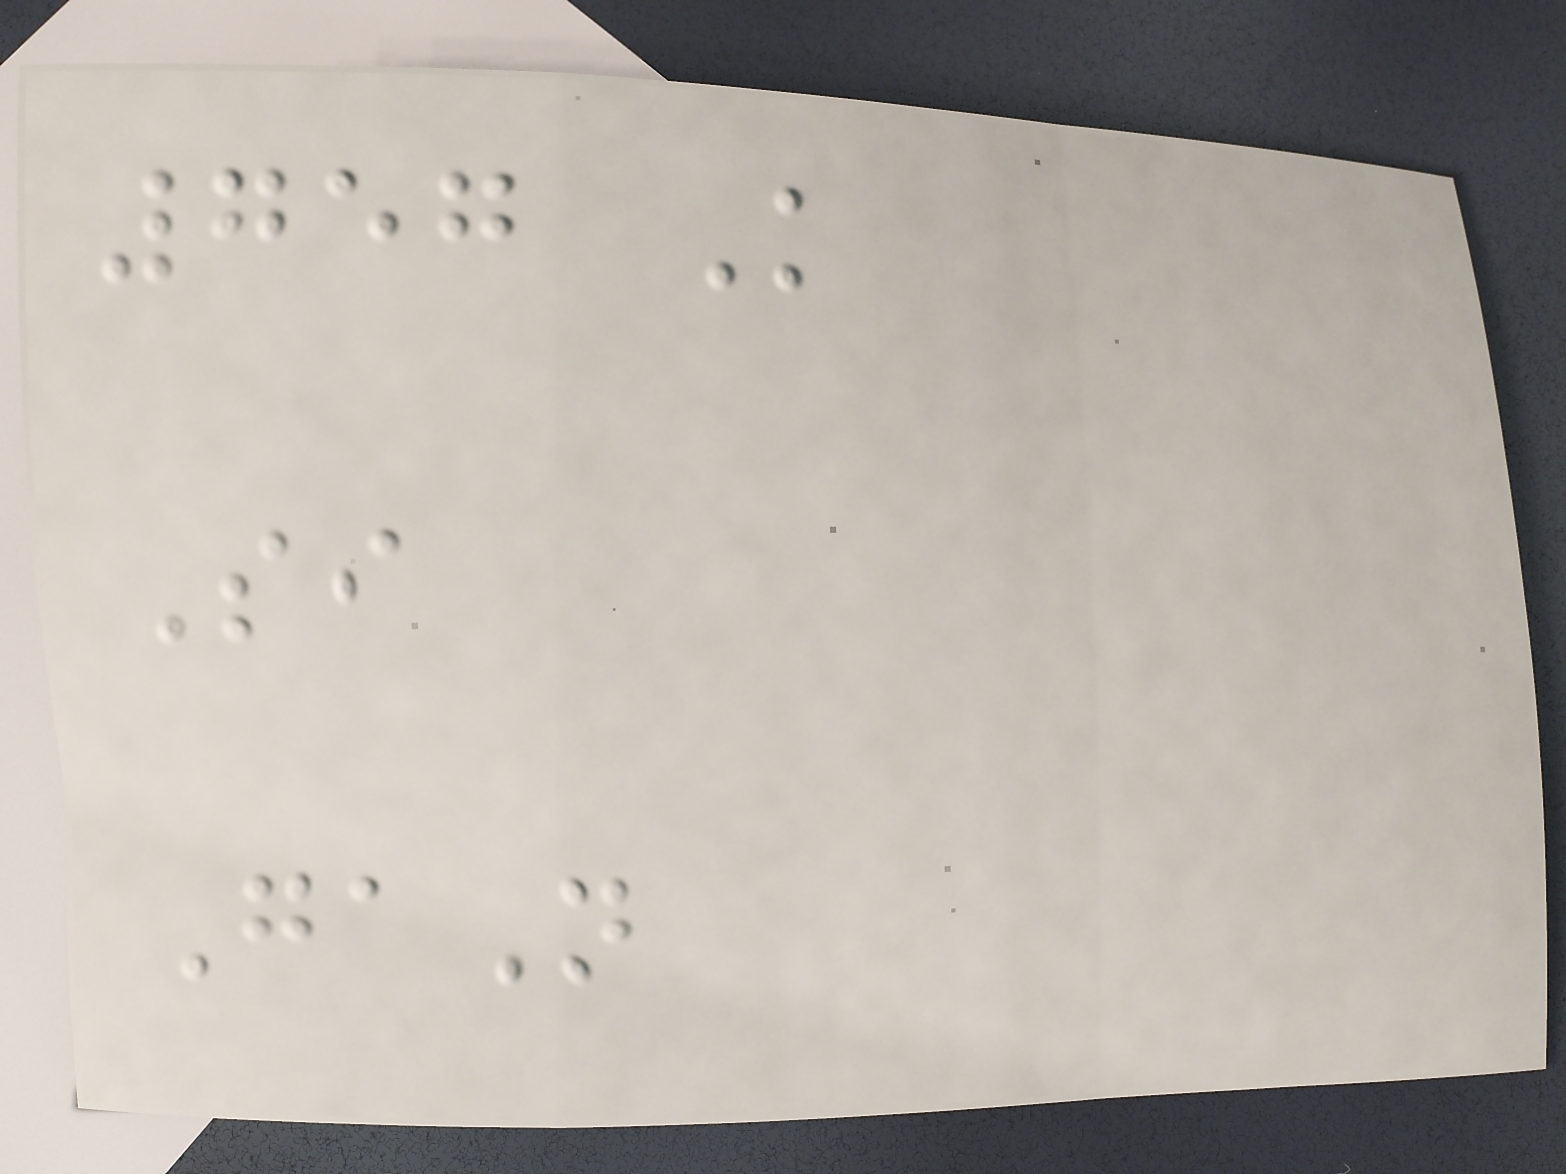757 K
Si
GaN
